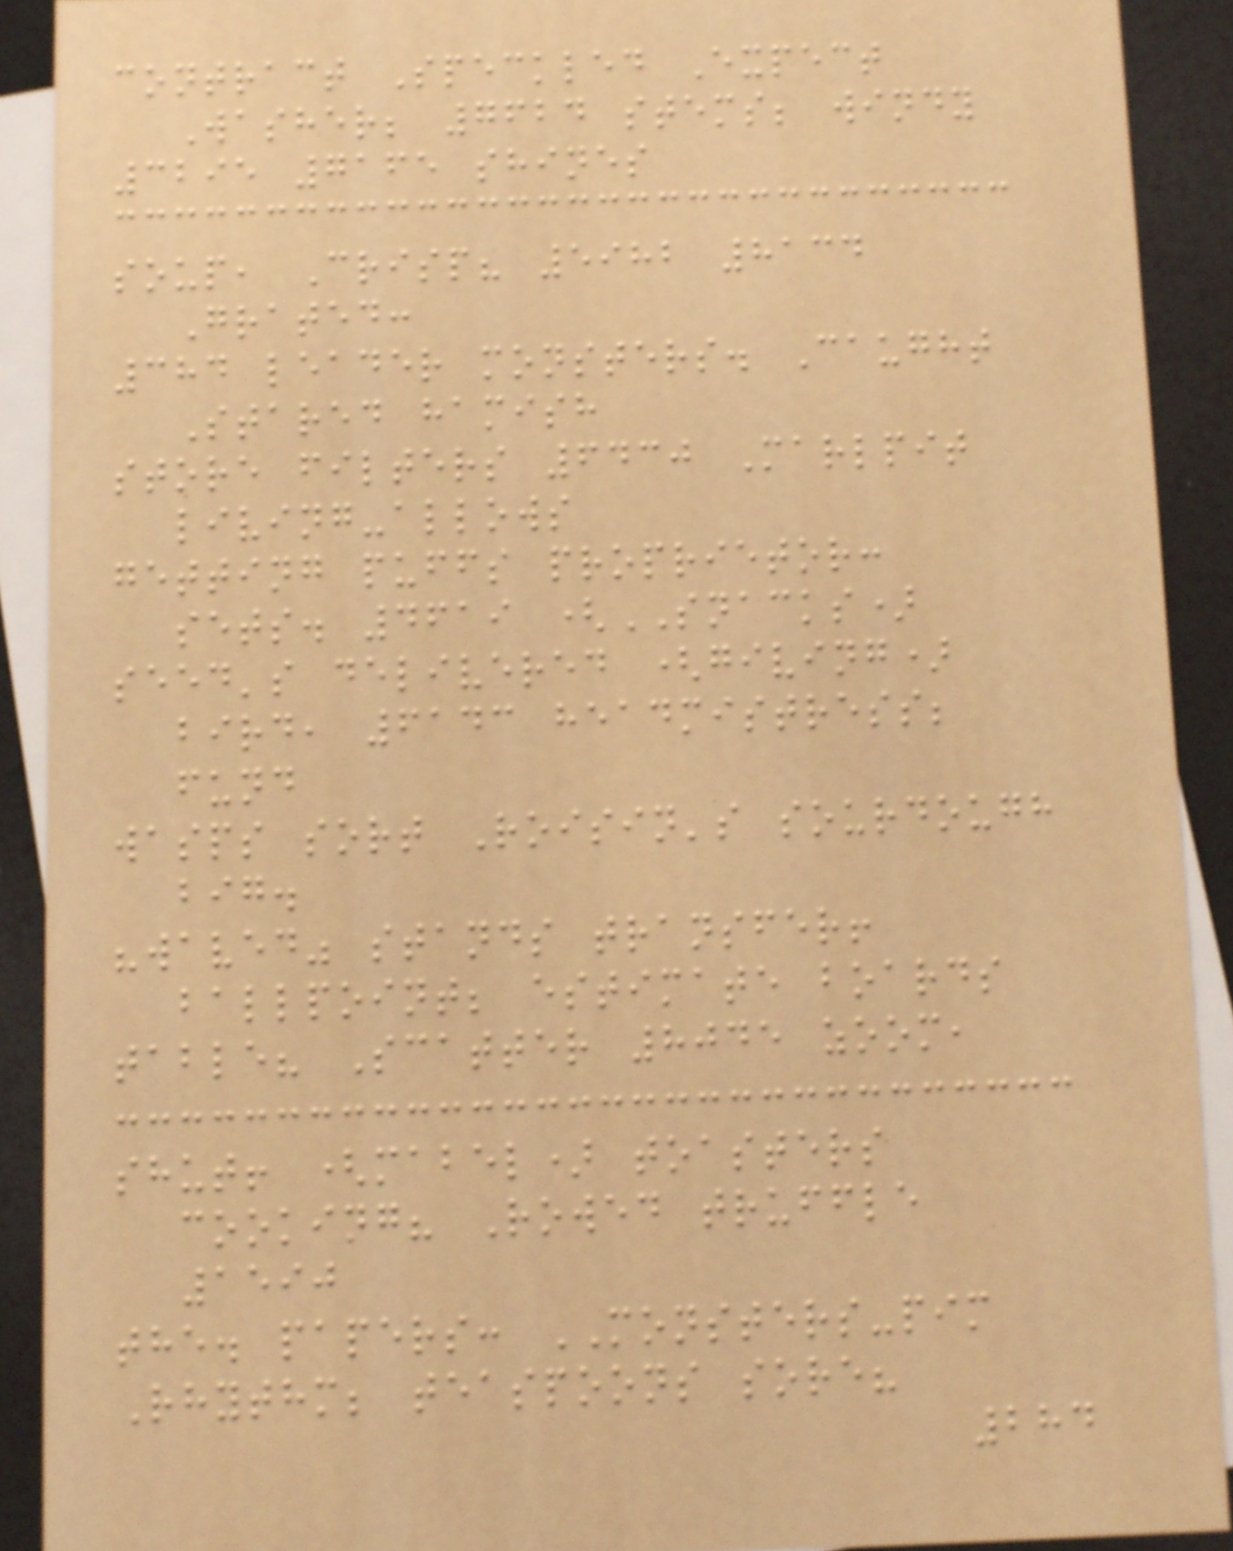contract Speckled Expect
Washer; 7624 stems; windy
3295 7165 shines
soup, Crisp? 5982 8134
Grated:
384 leader monsters. Caught
Stared hamish
store filters 6430 Marlpit
living-allows
getting puffs proprietor:
sets. 4619 (SNACKS)
seed's delivered (giving)
bird, 6143 headmistress;
fund
wasps sort Roisin's sourdough
big.
"waved" stands transfer!
ballpoint; estimate boards
table? Scatter 8045 zoom,
shut! (mabel) toasters
cooking? Rowed truffle
1590
the. papers: MONSTERS-pim
Rhythm; teaspoons sore?
284
